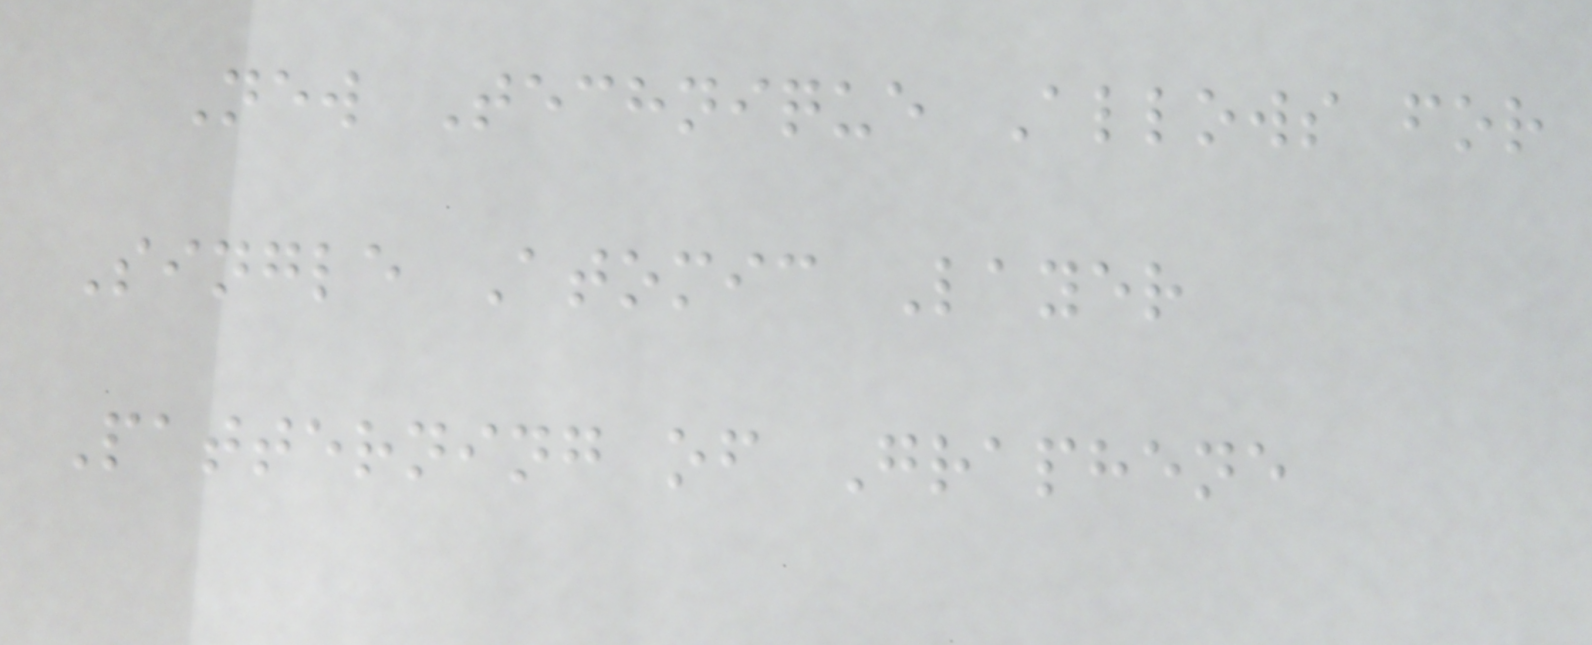New Technique Allows for
Single Atomic Layer
Patterning of Graphene
